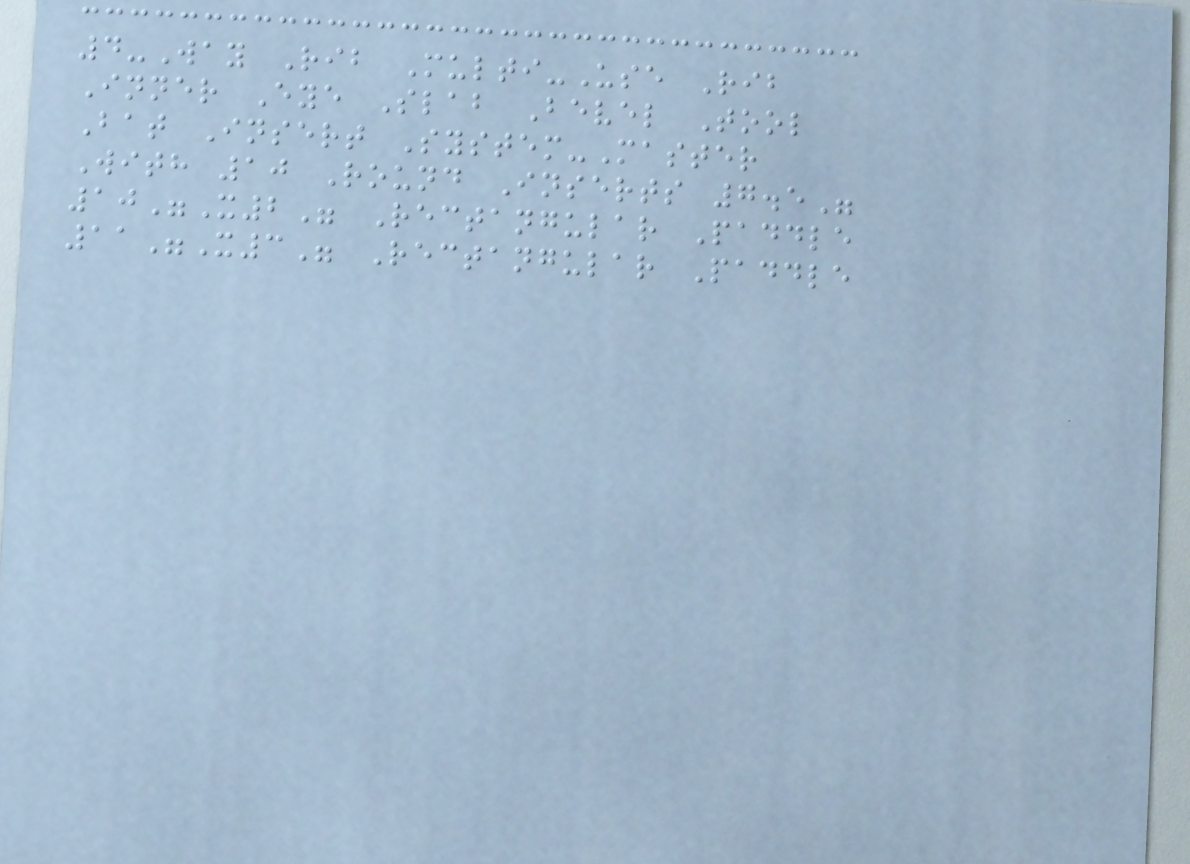4-Way Rib Multi-Use Rib
Inner Eye Slab Bevel Tool
Bat Insert System-Master
With 10 Round Inserts 7.5"
10"X2" Rectangular Paddle
11"X3" Rectangular Paddle
